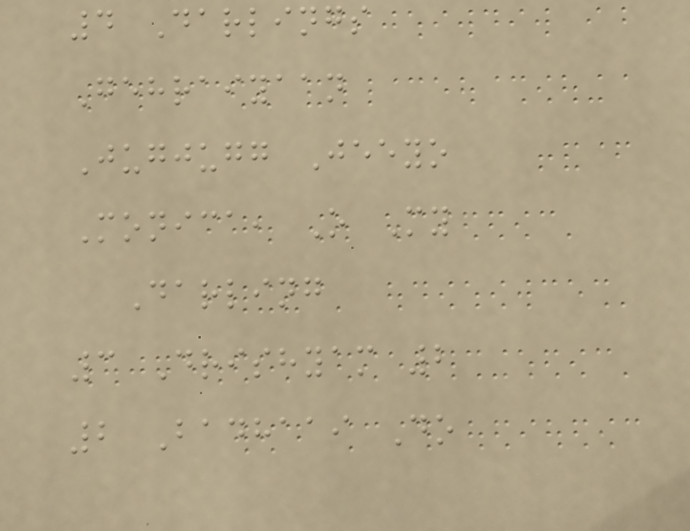4 Darlings
Gehraiyaan
Jugjugg Jeeyo
Monica, O My
Darling
3 Drishyam 2
2 Badhaai Do
